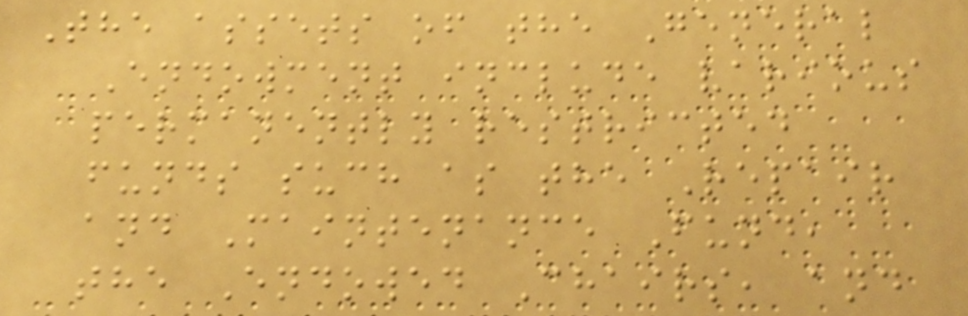The assets of the General
Endowment include various
permanently restricted
funds such as the Repair
and Maintenance Fund,
the Endowed Chairs, and
